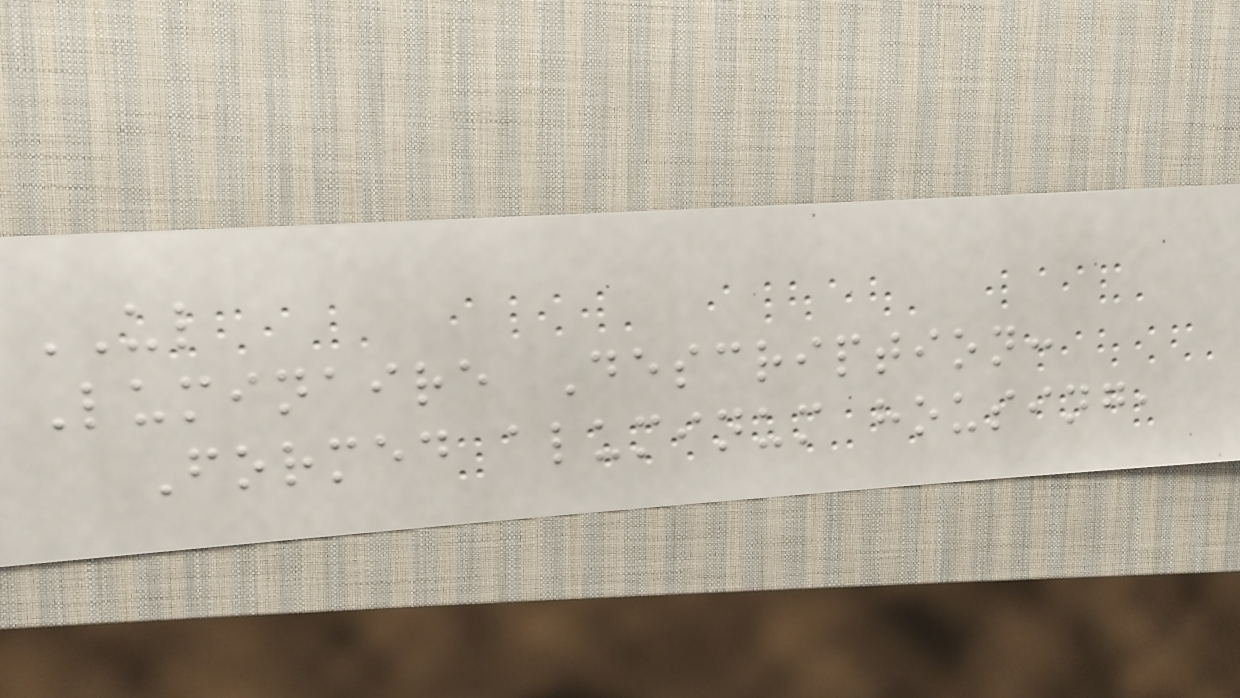UL
Luminaire Description:
Formed aluminum housing,
